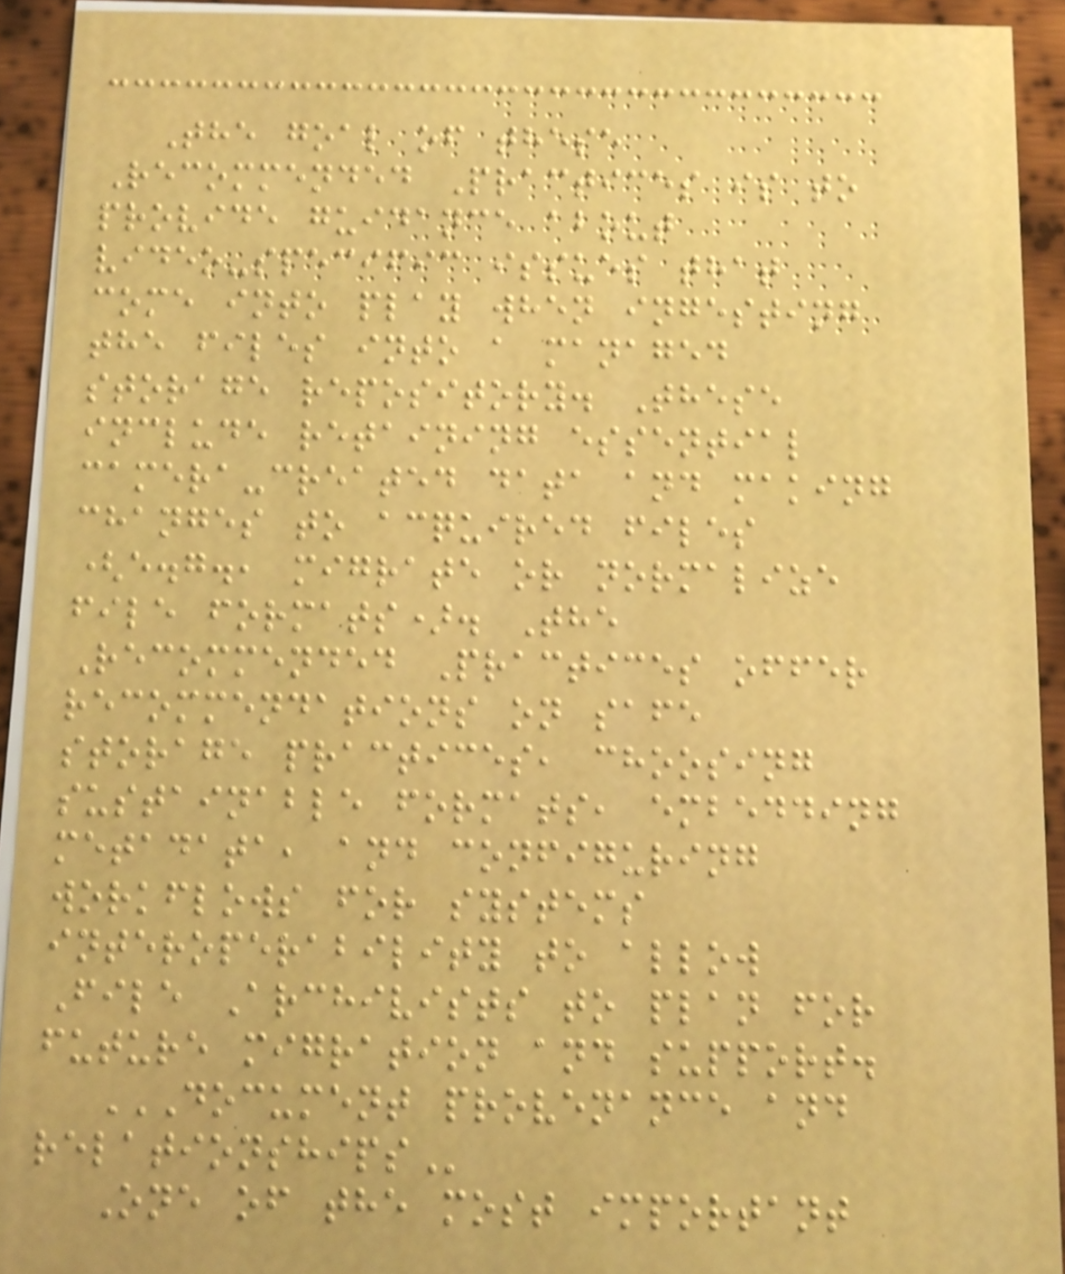The goal of these
Recommended Practices is to
provide guidance about
video-specific issues that
come into play when ingesting
the files into a managed
storage repository. These
include retaining essential
camera-created data and making
changes to acquired files
(e.g., migrate or normalize
file formats). The
Recommended Practices offer
recommendations on safe
storage practices, choosing
sustainable formats, embedding
metadata, and configuring
workflows for systems
interoperability to allow
File Archivists to plan for
future migration and support.
DOCUMENT PROVENANCE AND
RELATIONSHIPS
One of the most important
